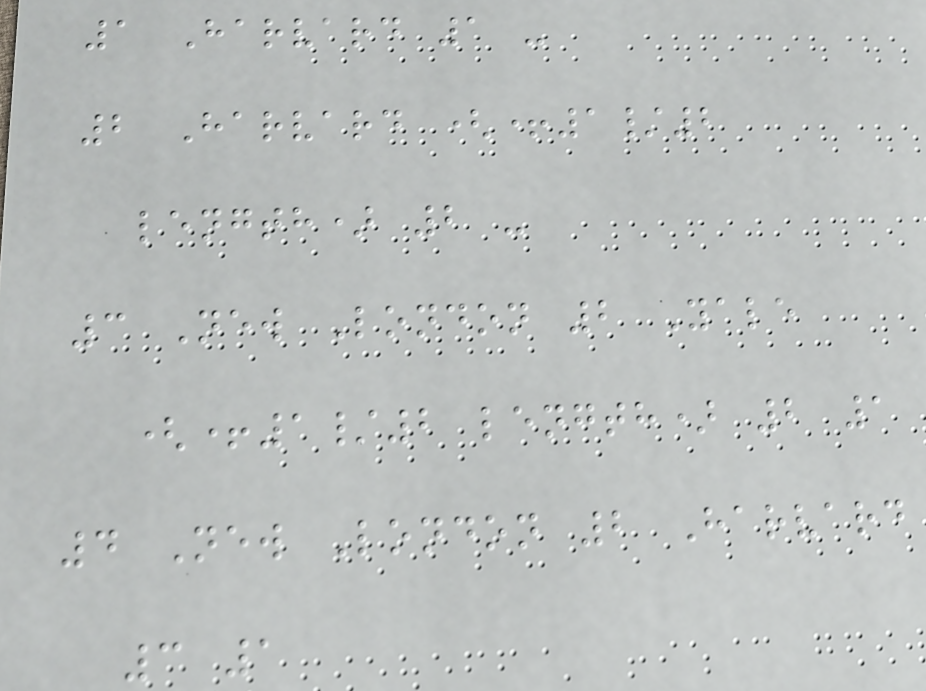1 Harvard 1 -
2 Harvard (+1/2
length) 2 -
3 New London 2 Yale
(+1/2 length) 2 1
4 New London 2 Harvard
3 1
